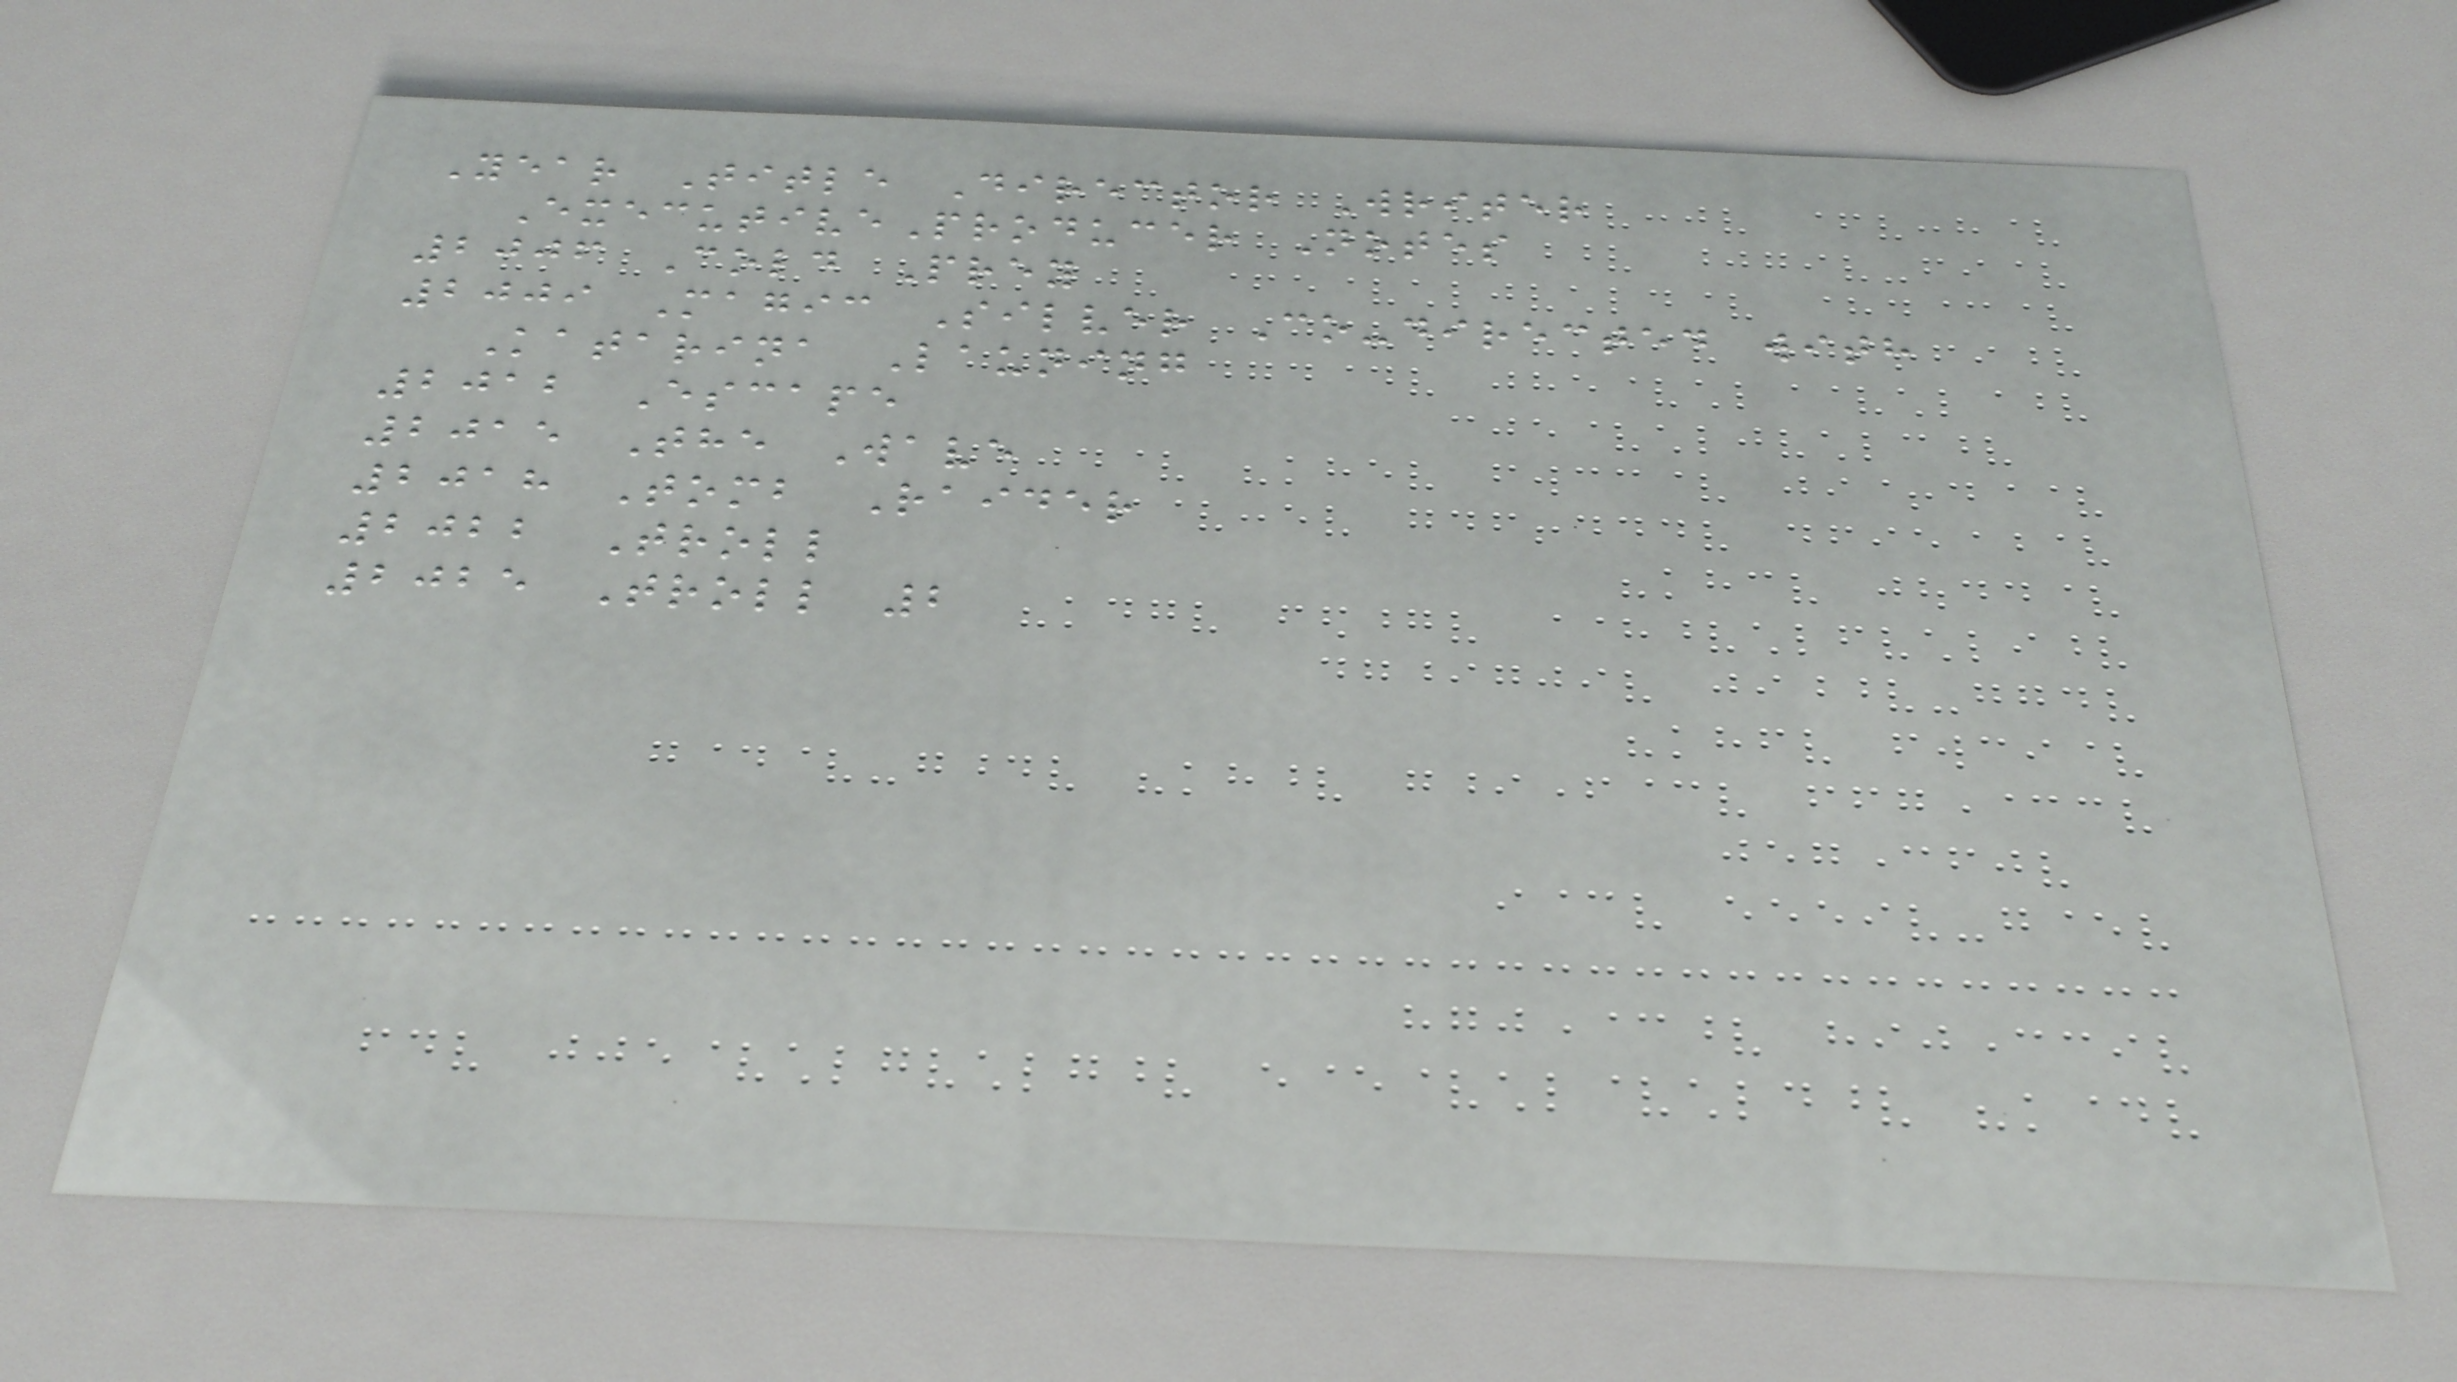Year Title Director Writer
ExecutiveProducer Notes
2006 Cold Prey
2009 Magic Silver Co-directed with
Katarina Launing
2012 Escape
2015 The Wave
2018 Tomb Raider
2022 Troll
2025 Troll 2
